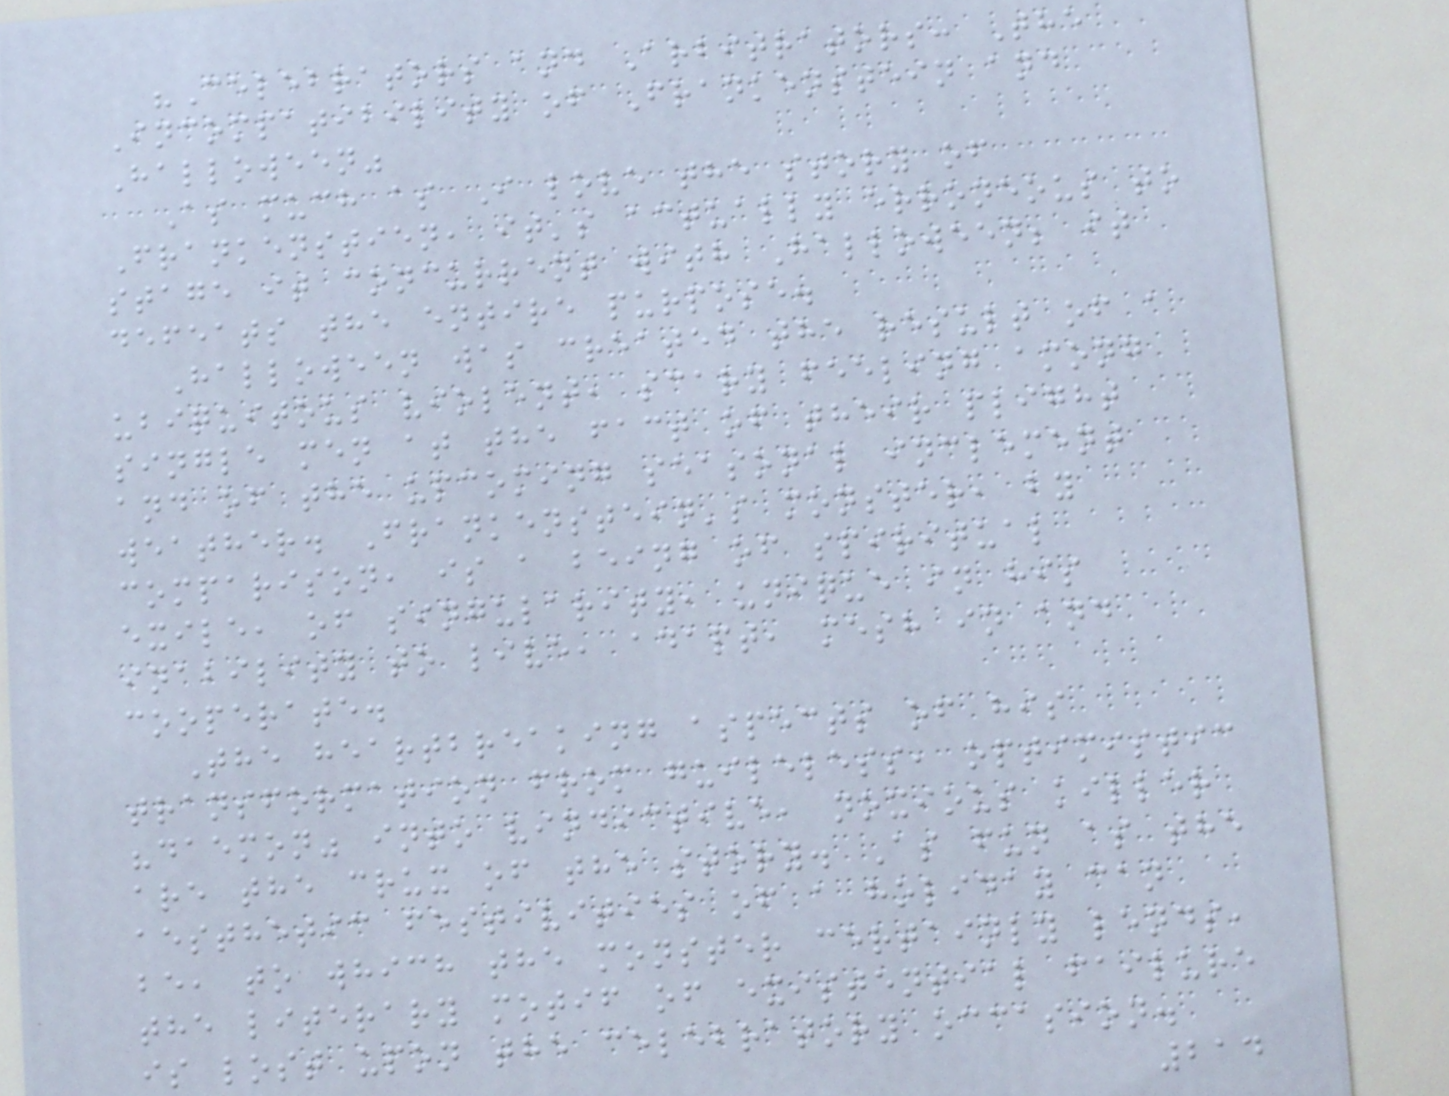"Celebrators and Arbitrators: The
Incompatibility of Frankenstein and
Halloween"
As much as I love the story of
Frankenstien, it's actually erroneous to
stage it concurrent with Halloween; it
defeats the entire purpose.
Halloween was created the result of a
ubiquitous violent, scary feeling among
single men at the fact of their plight
and of the upcoming seasonal inclement
weather. Frankenstein's monster, by
comparison, is a being of spiritual
exile, of singularity, unique in his
inability to live, adapt, mesh in and
cooperate.
The heartbreaking aspects of his
transformation from guileless, optimistic
"daemon" into vindictive, noxious killer
are the crux of the story. As fun as the
aesthetic festivities of a holiday can
be, to which the monster certainly lends,
the literary motif of existential failure
is lost upon the celebratory occasion.
214
